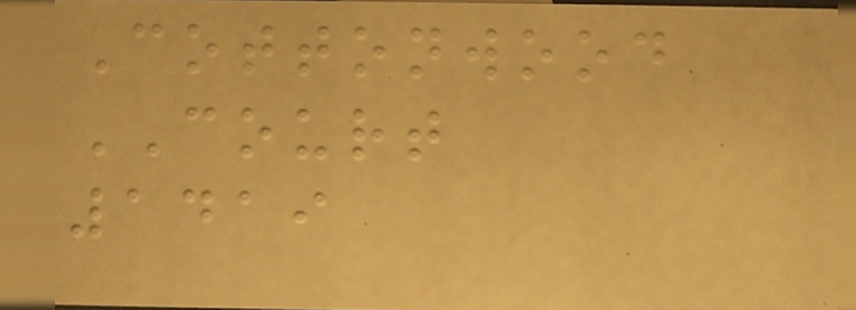Cottonwood
COURT
1419
